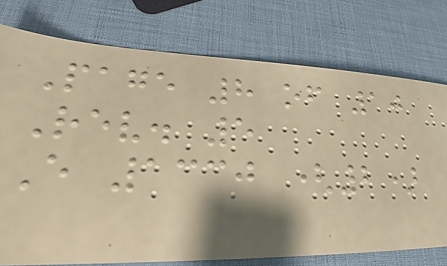Page 8 of 10
Rev. 5
E 1330 (2)
